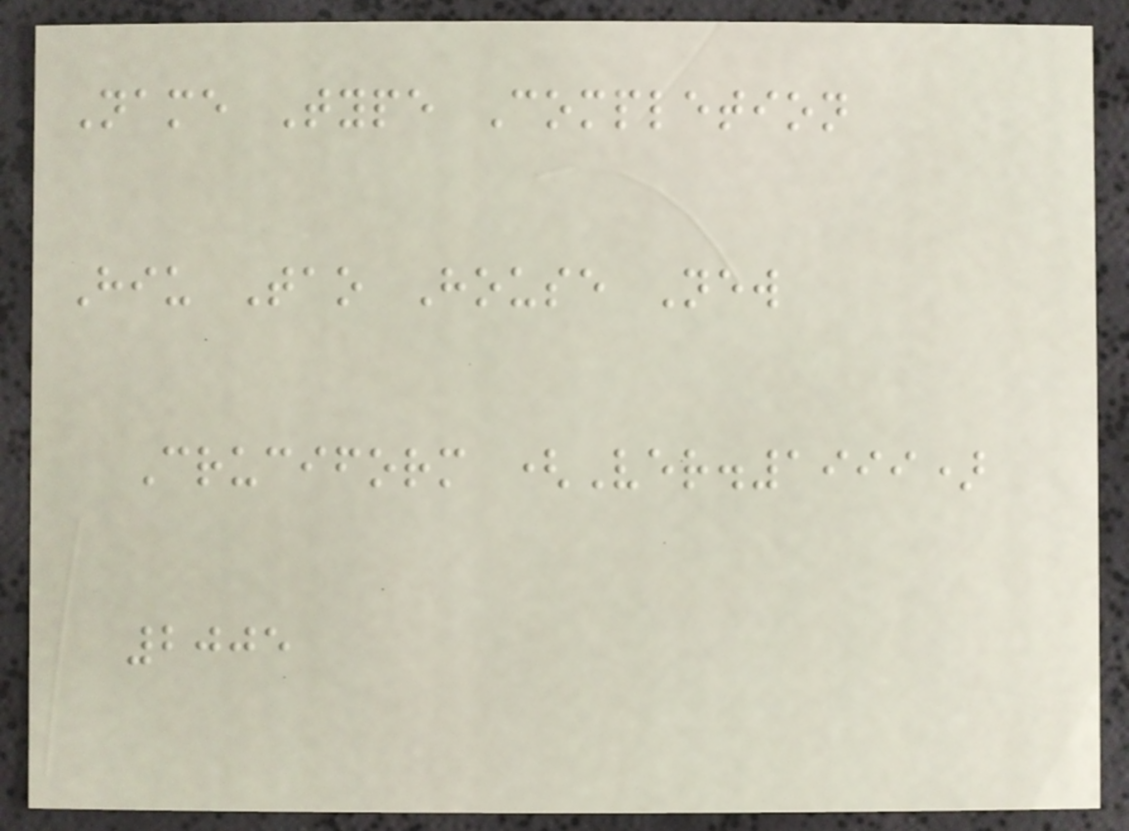Name Type Completion
Hiu Tao House New
Cruciform (Ver.1999)
2005
